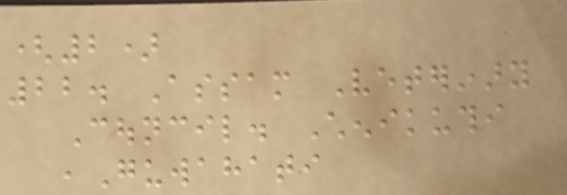(2)
22. Assam Veterinary
Council. Chenikuthi
,Guwahati
